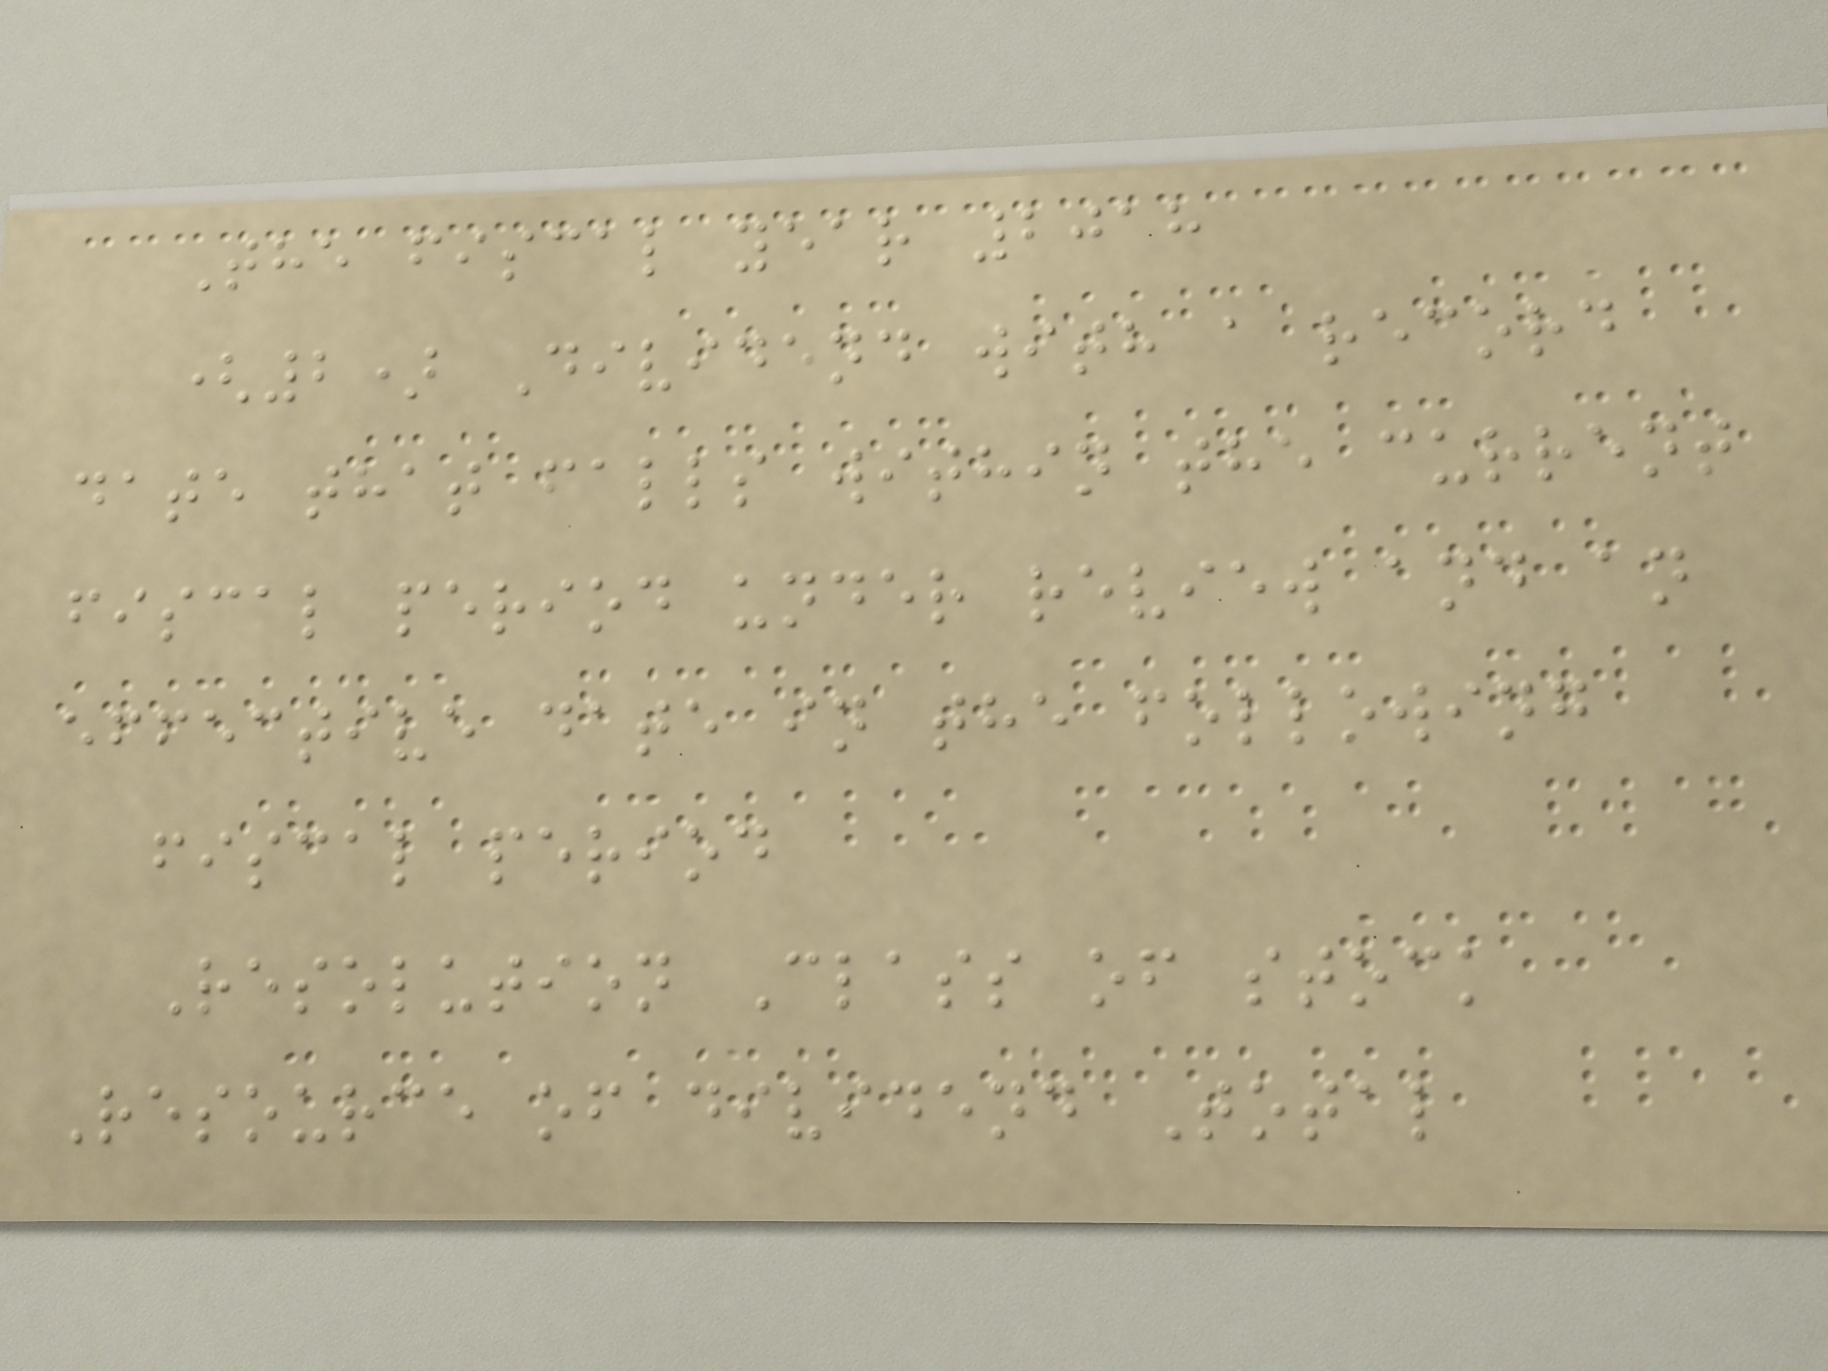The fiscal year 2018
(2) Dividend with a record
date that falls within the current
fiscal period under review and an
effective date in the following
fiscal period
Resolution Class of stock
Resource of dividend Total
